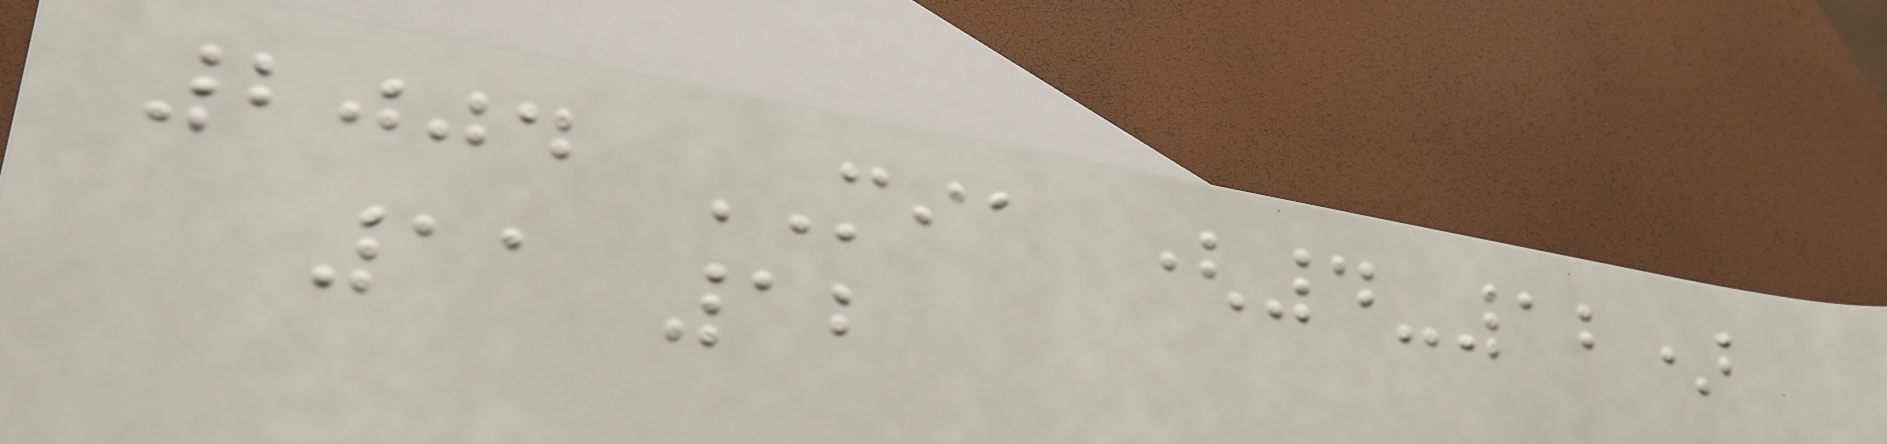2004 MIA (4-12)
11 12
